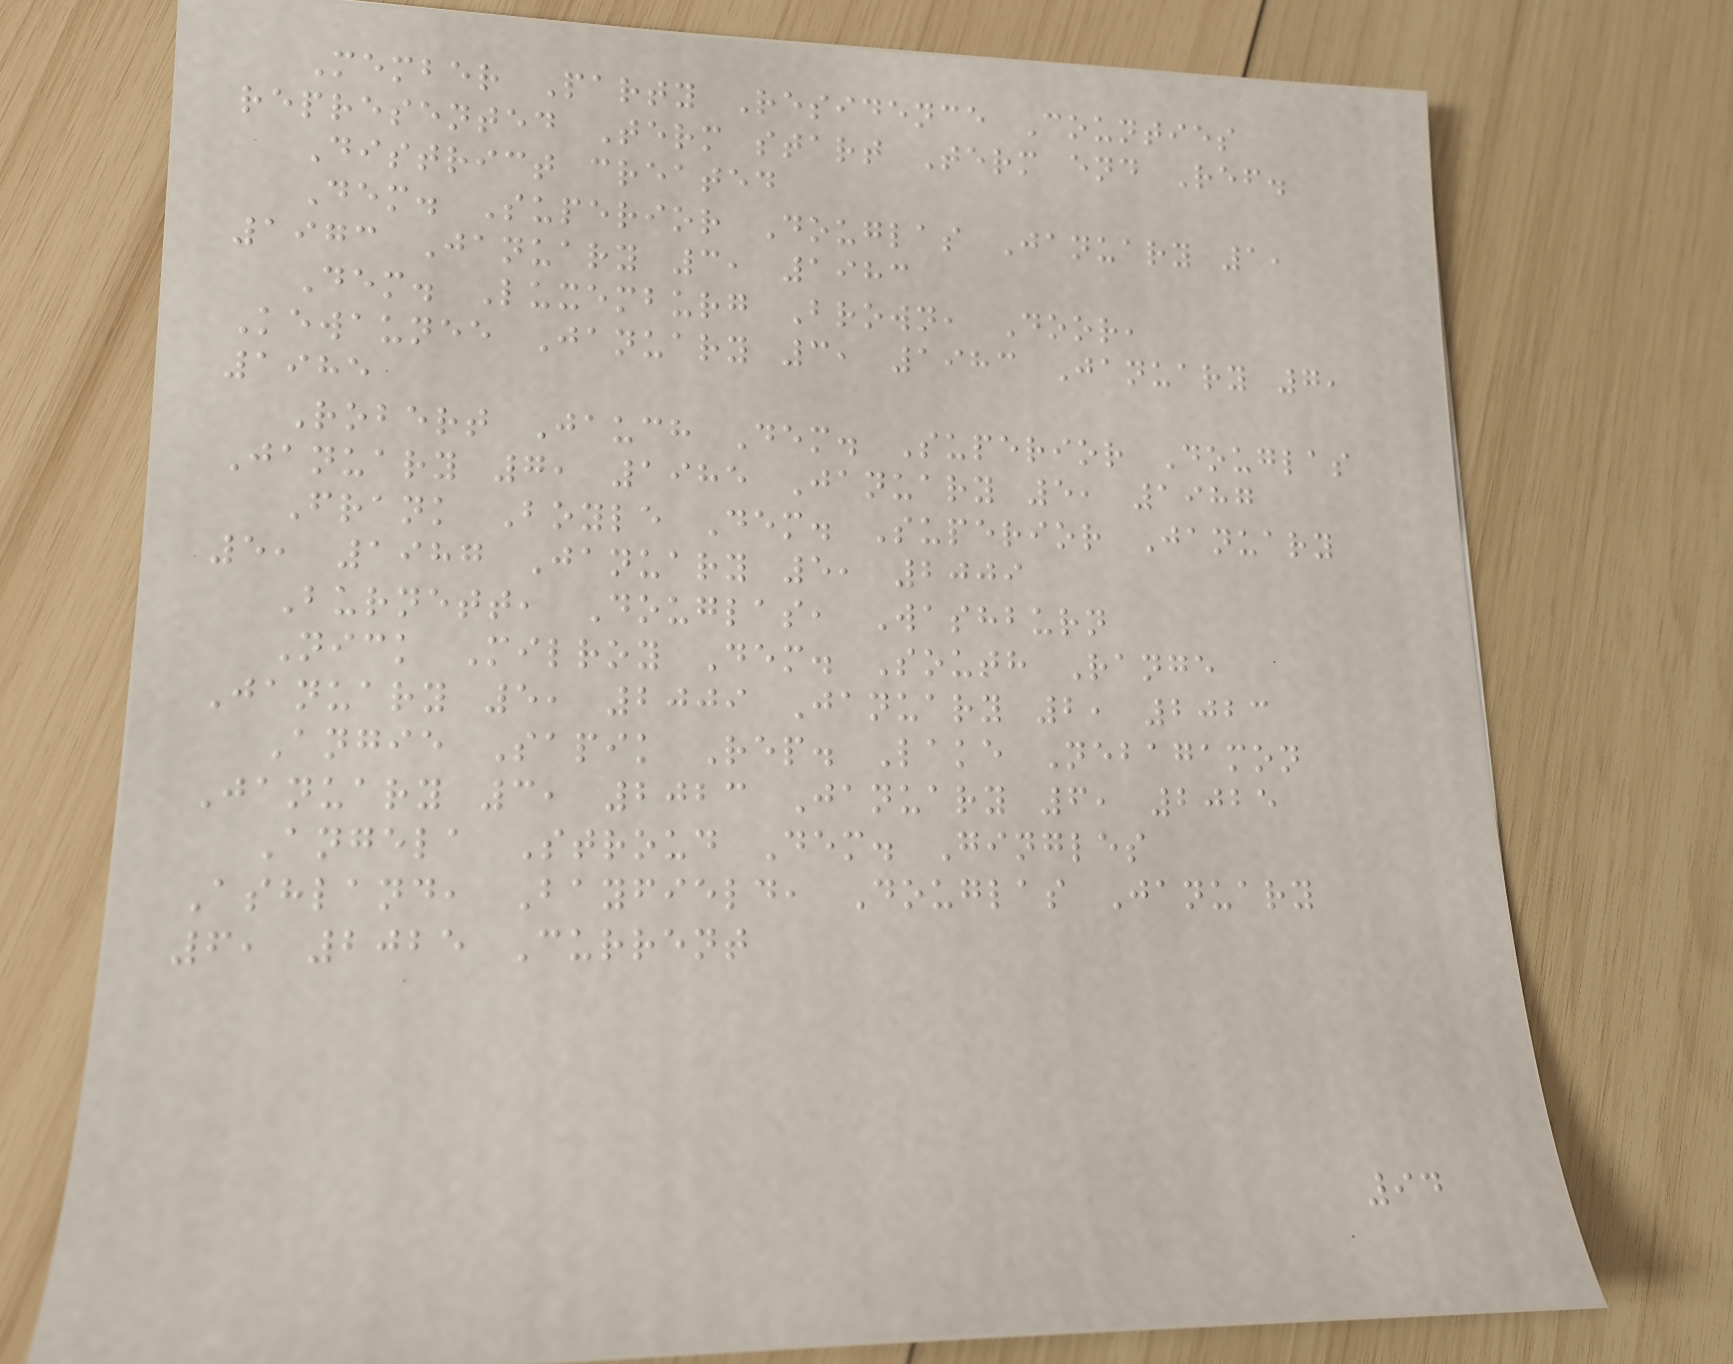Member Party Residence Counties
represented Term start Term end Ref.
District created
Dem. Superior Douglas January 1,
1973 January 3, 1983
Dem. Luxemburg Brown, Door,
Kewaunee January 3, 1983 January 7,
1985
Robert Jauch Dem. Superior Douglas
January 7, 1985 January 5, 1987
Frank Boyle Dem. Superior January
5, 1987 January 5, 2009
Burnett, Douglas, Washburn
Nick Milroy Dem. South Range
January 5, 2009 January 2, 2023
Angie Sapik Rep. Lake Nebagamon
January 3, 2023 January 6, 2025
Angela Stroud Dem. Gingles
Ashland, Bayfield, Douglas January
6, 2025 Current
94
